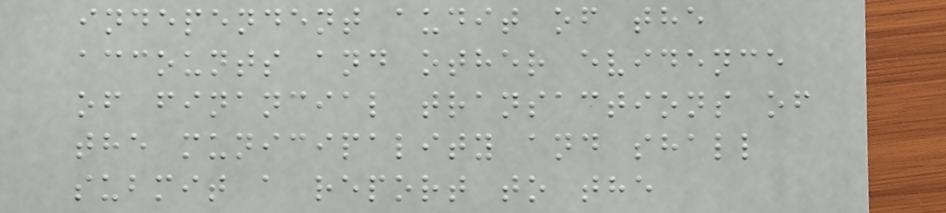independent audit of the
accounts and other evidence
of financial transactions of
the municipality and shall
submit a report to the
